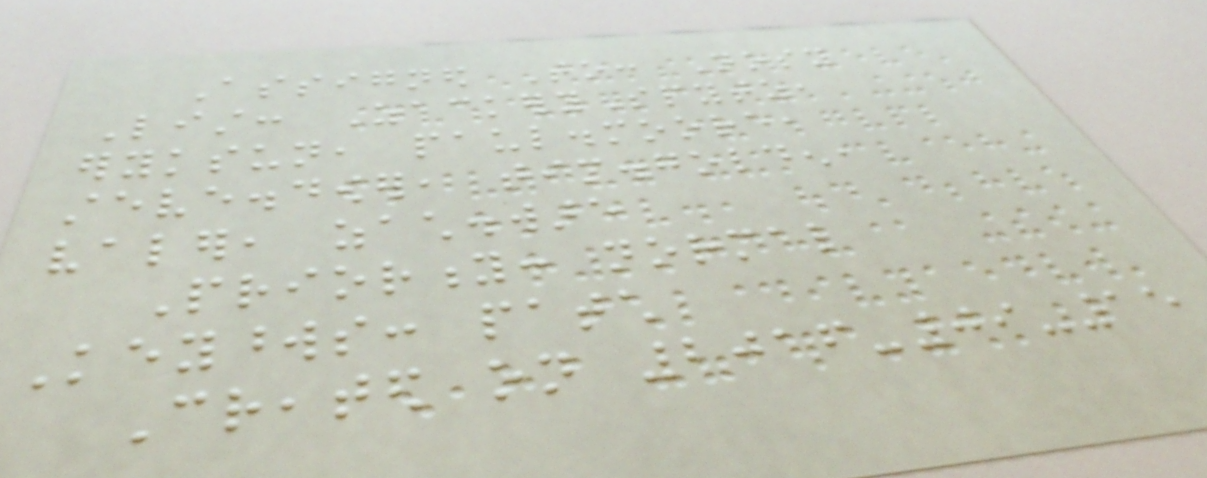Assigned To: Nosy
List: ZackerySpytz,
eryksun, paul.moore,
steve.dower, tim.golden,
valer, zach.ware
Priority: normal
Keywords: patch
Created on 2016-09-15
